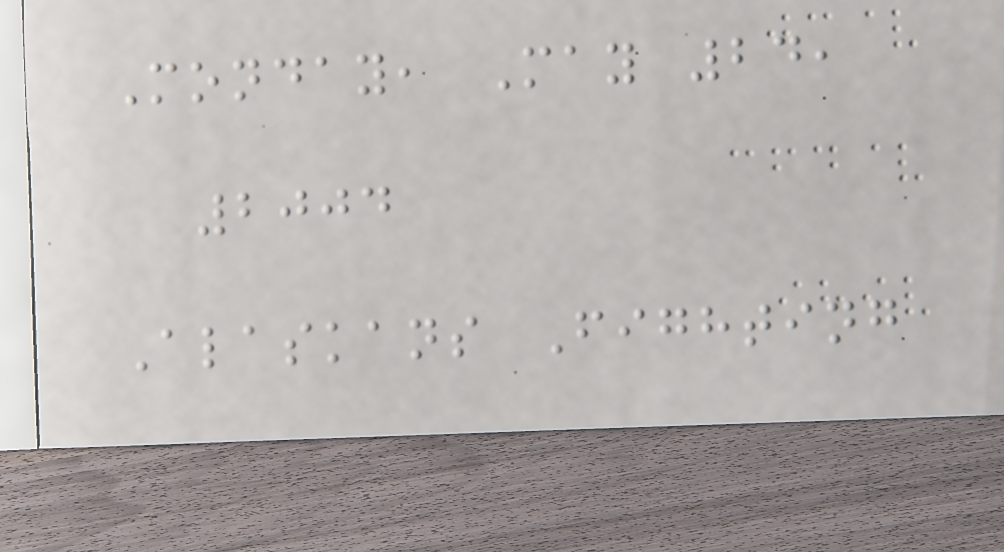Monday, May 24,
2004
Alaskans Fighting
